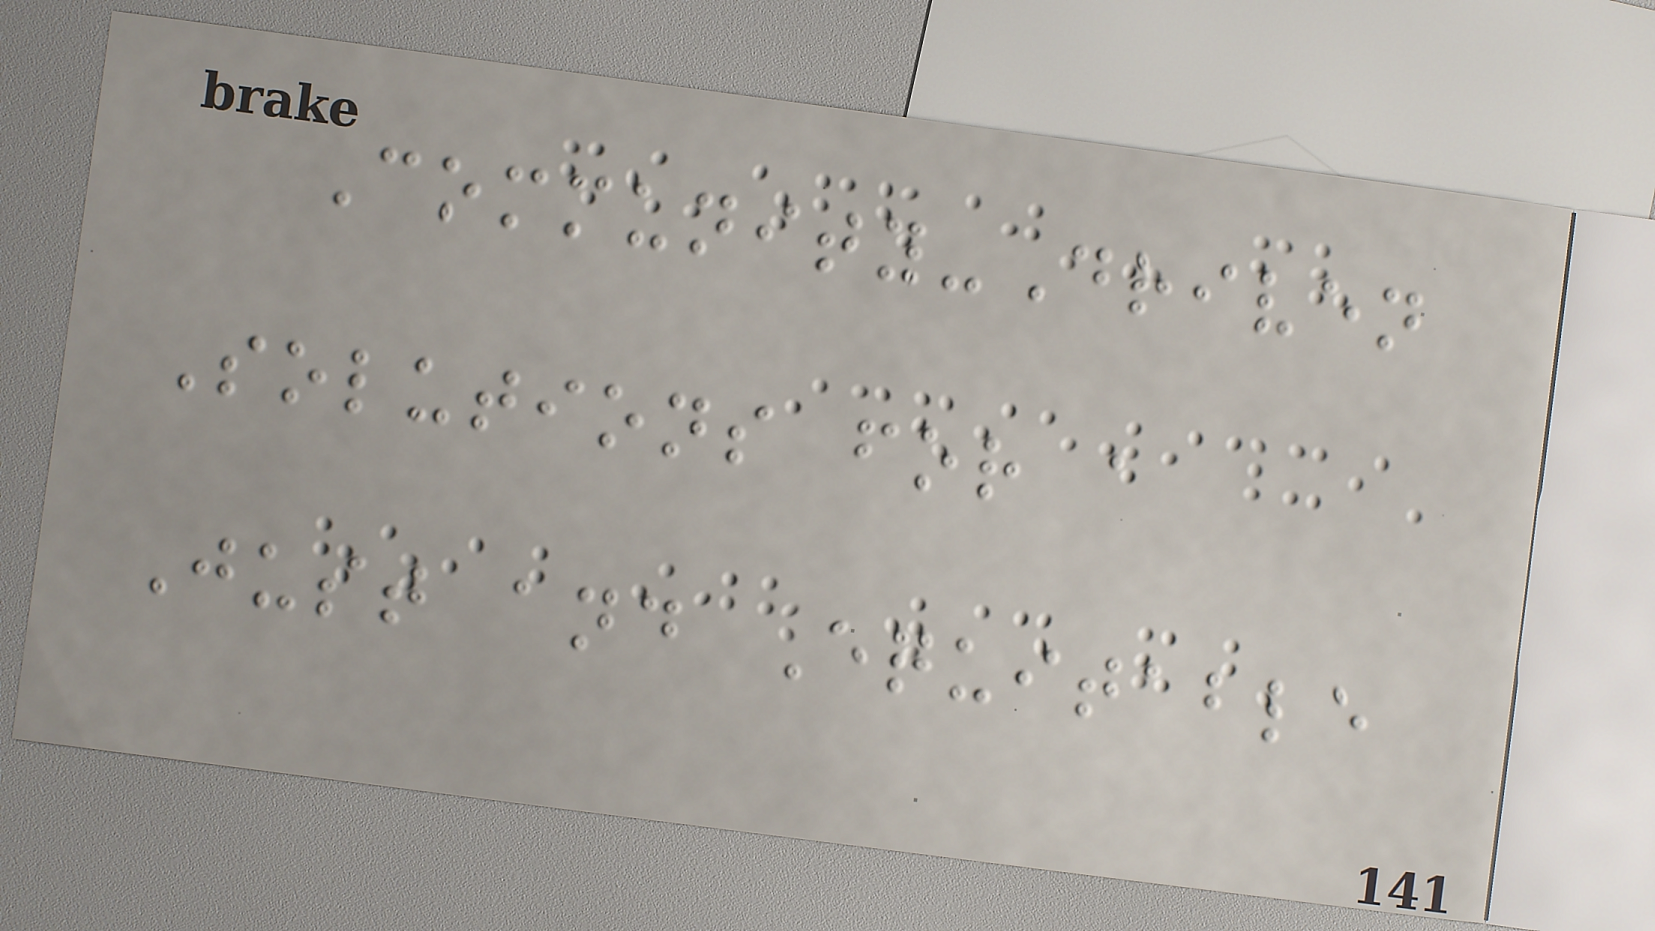Community-Driven
Solutions for a
Just and Equitable
